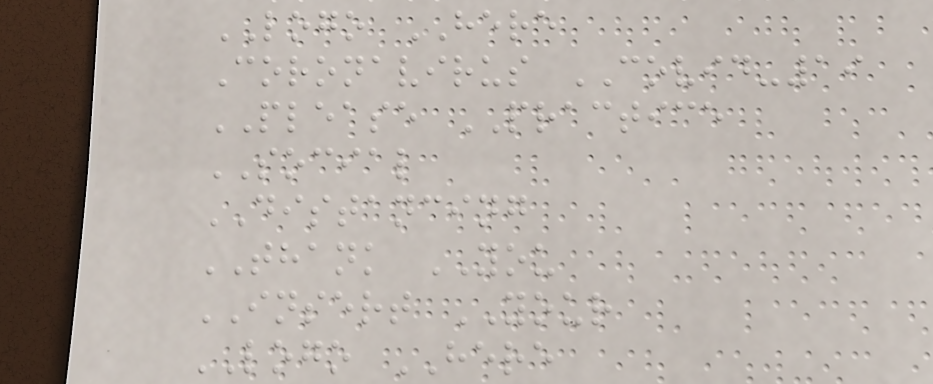LOGO HERE
Coronavirus COVID-19
PLEASE PRACTICE
SOCIAL
DISTANCING
THANK YOU
INSERT YOUR
LOGO HERE
